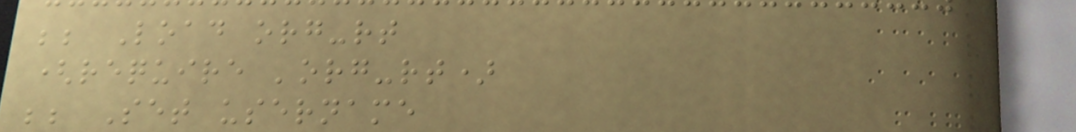;; Load org-rt
(require 'org-rt)
;; Set username
